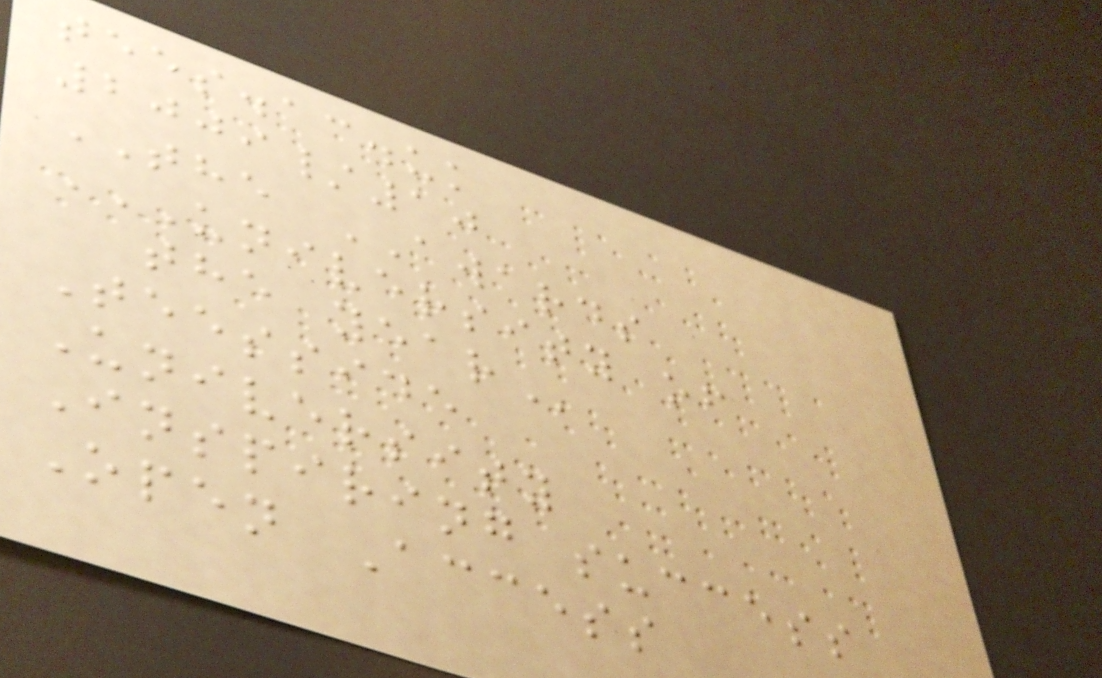tees.ac.uk
2009/10
THE AWARDS
UNIVERSITY OF
THE YEAR
Teesside
University
Inspiring success
Open Access
